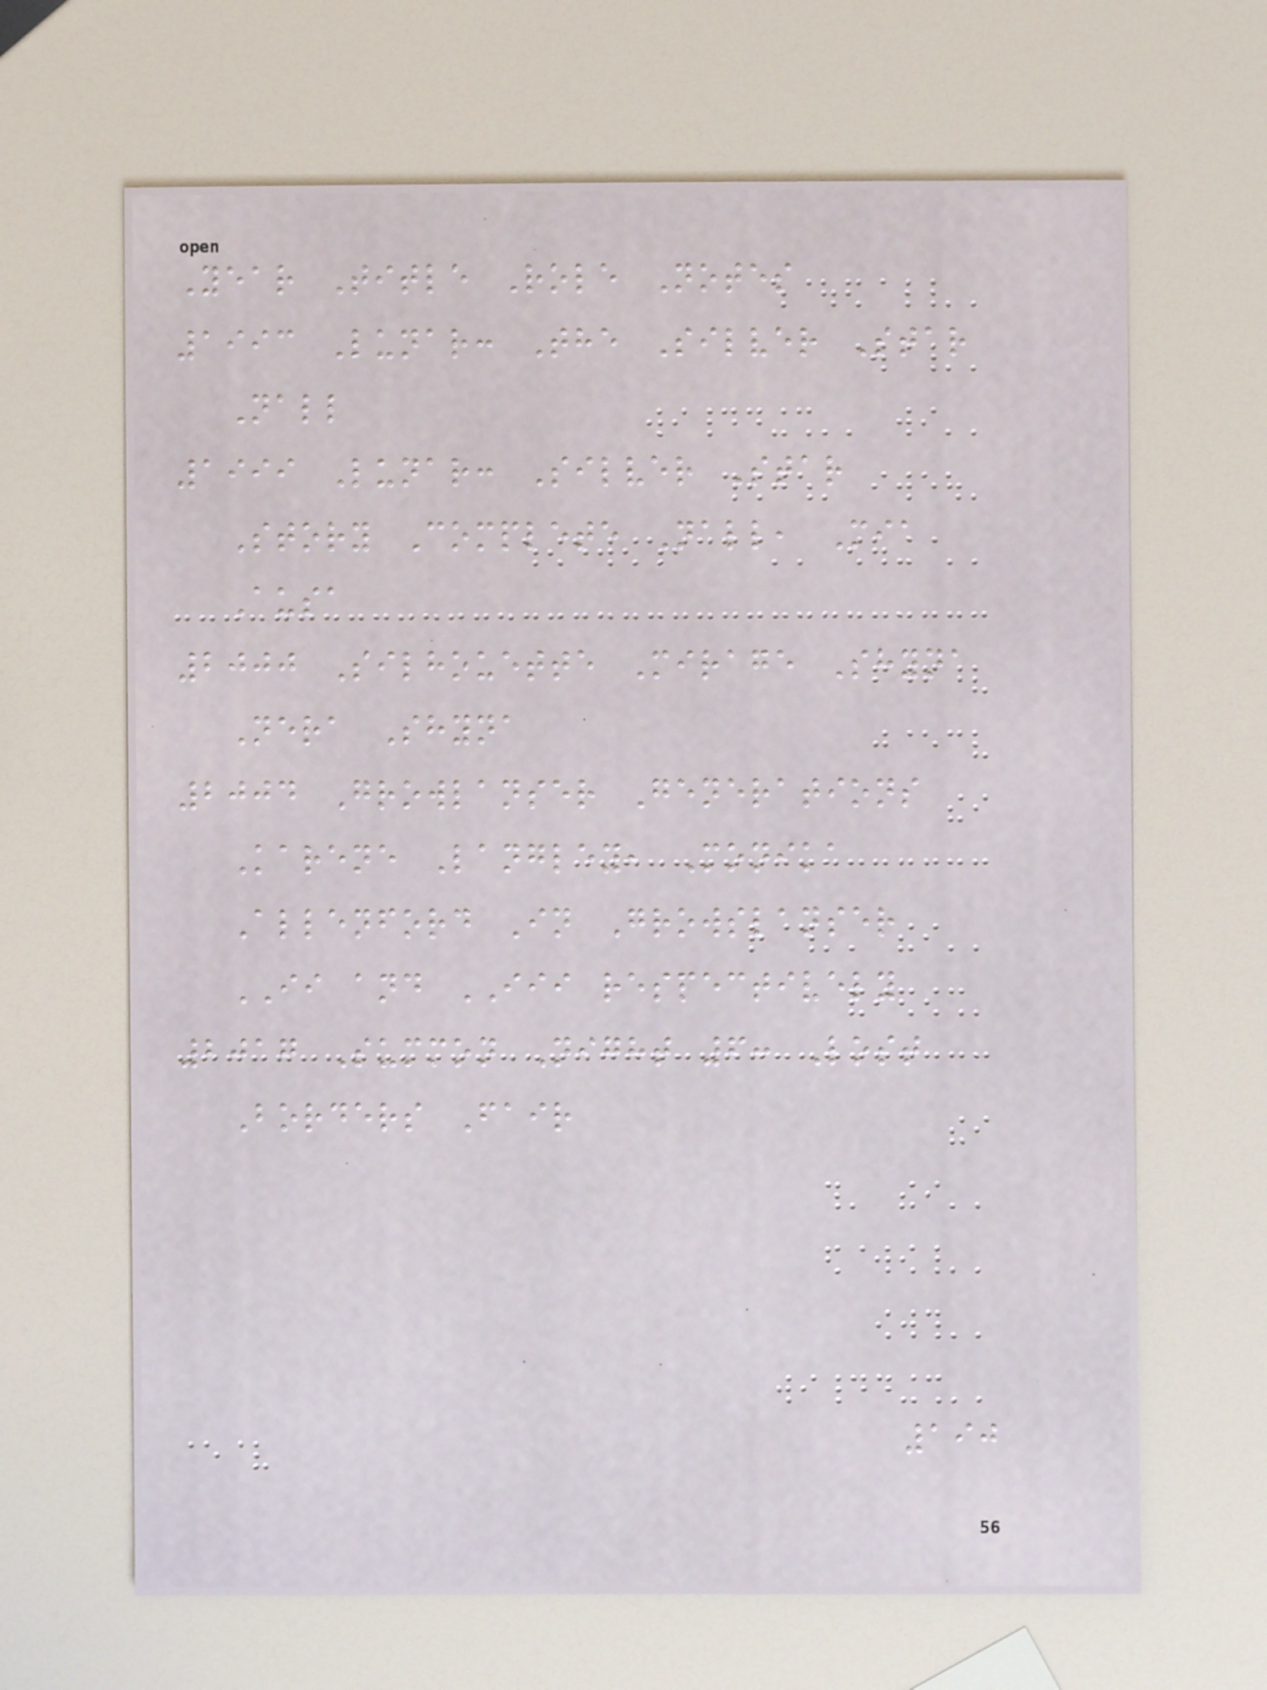Year Title Role Notes
1993 Lunar: The Silver Star
Nall
1999 Lunar: Silver Star
Story Complete Nall, Mia
Ausa
2000 Silhouette Mirage Shyna
Nera Shyna
2004 Growlanser Generations
Karene Langley, Monika
Allenford In Growslanser
II and III respectively
2017 Summon Night 6: Lost
Borders Fair
190
